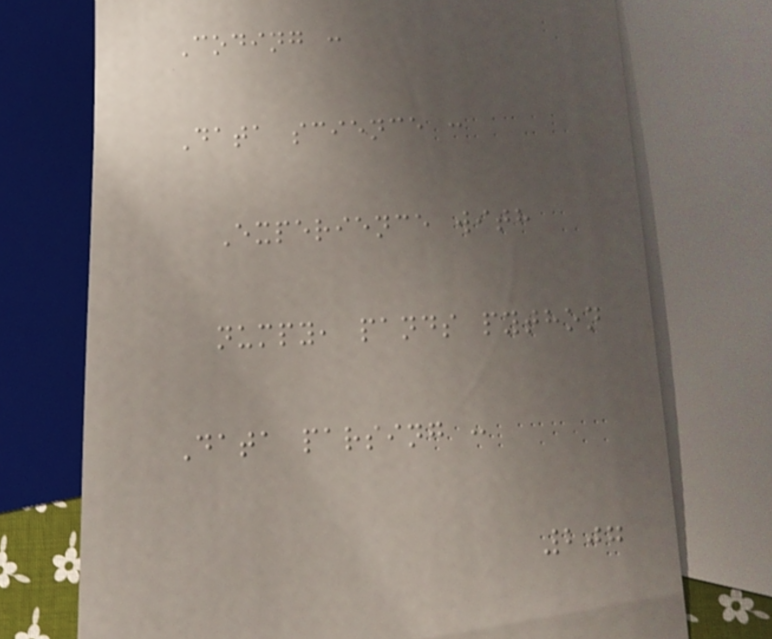Coding :
Data science :
Experience with
numpy, pands python
Data parsing :
207
